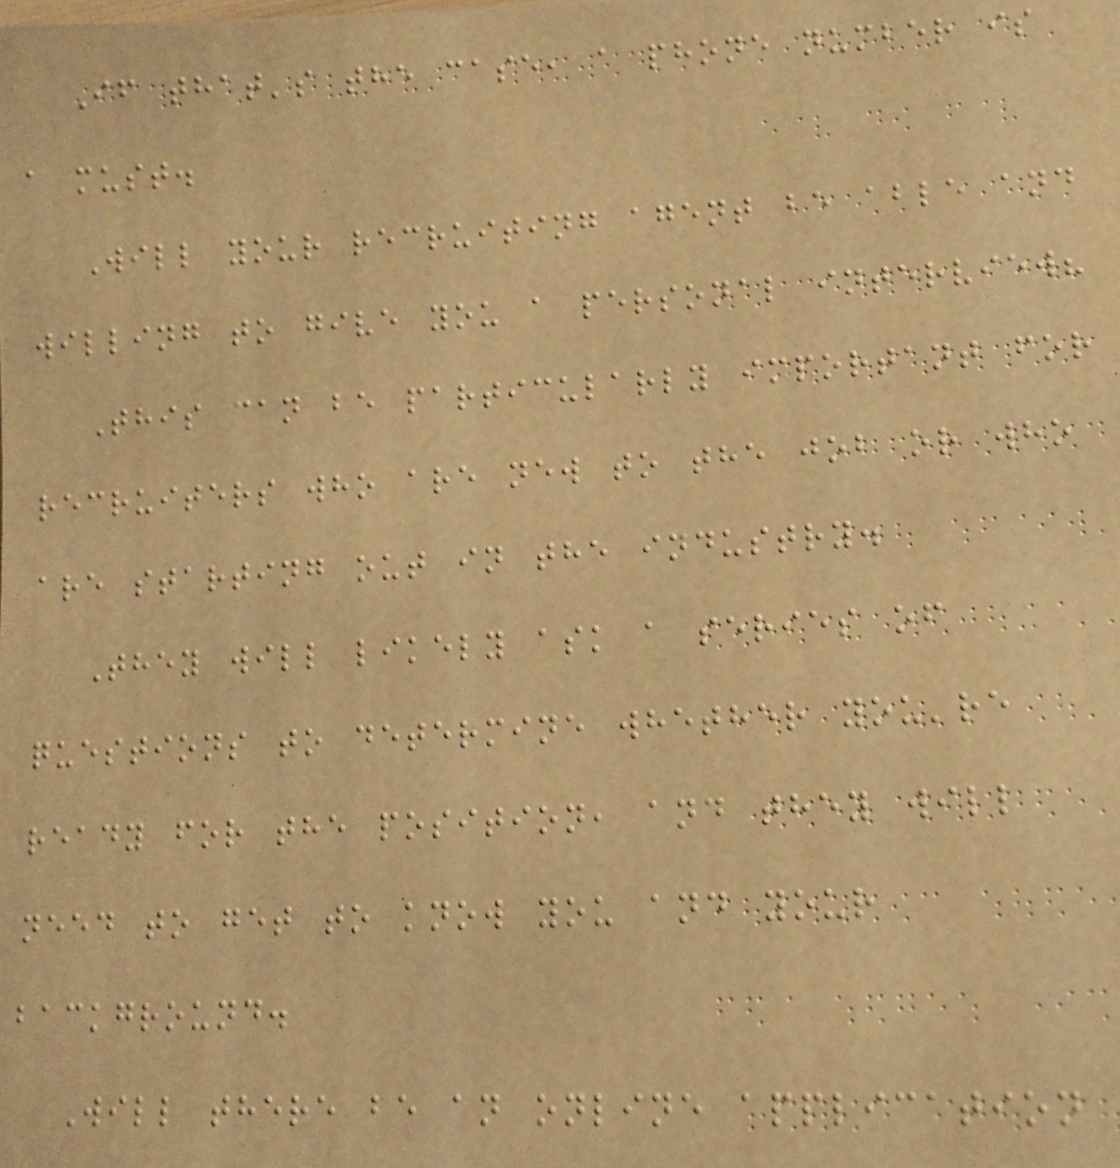If that's the case, a phone number is
a must.
Will your recruiting agent be able and
willing to give you a personal interview?
This can be particularly important for
recruiters who are new to the job or who
are starting out in the industry.
They will likely ask a series of
questions to determine whether you're
ready for the position, and they will
need to get to know you and your
background.
Will there be an online application
